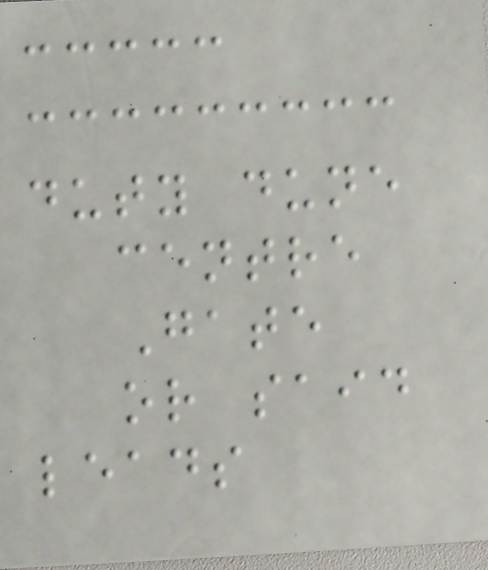duty dune
centre
Gate
or said
leads
